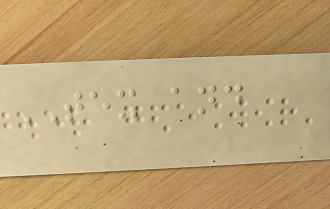TEX and
